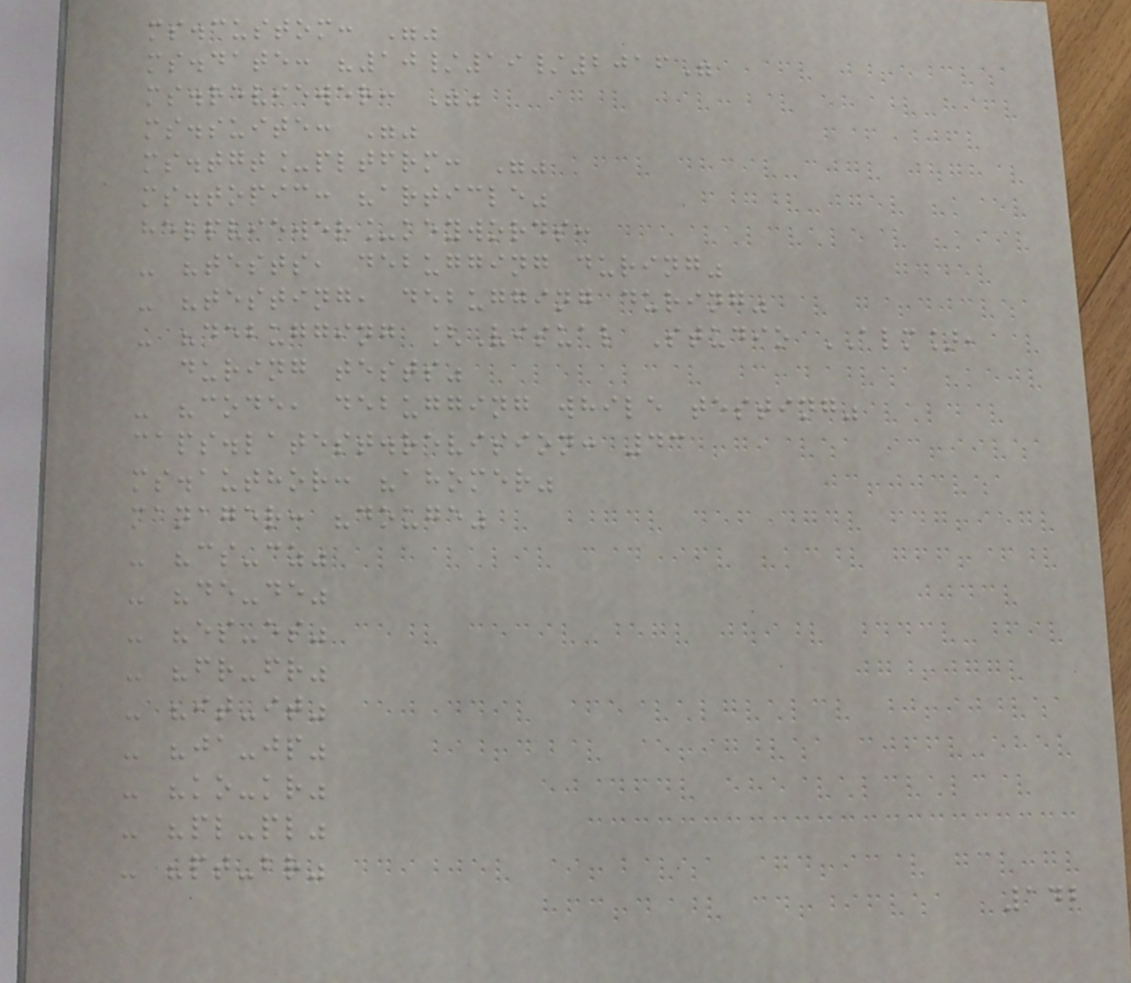ms.custom: ""
ms.date: "10/19/2016"
ms.reviewer: ""
ms.suite: ""
ms.tgt_pltfrm: ""
ms.topic: "article"
helpviewer_keywords:
- "tests, debugging during"
- "testing, debugging during"
- "debugging [Visual Studio ALM],
during tests"
- "code, debugging while testing"
caps.latest.revision: 43
ms.author: "ahomer"
manager: "douge"
- "cs-cz"
- "de-de"
- "es-es"
- "fr-fr"
- "it-it"
- "ja-jp"
- "ko-kr"
- "pl-pl"
- "pt-br"
142
